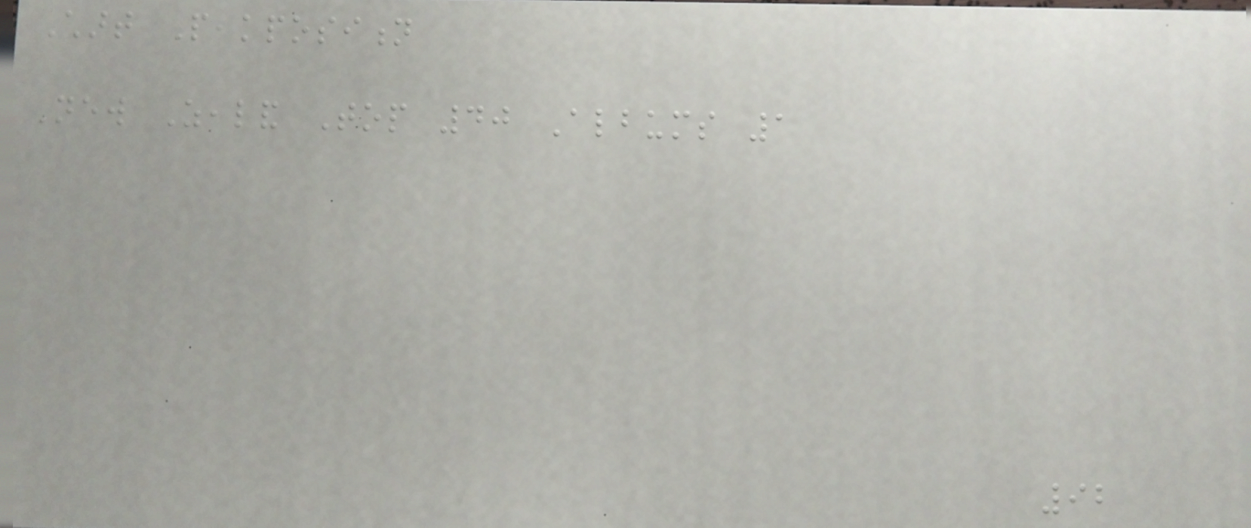Chart Peakposition
New Zealand Top 40 Albums 1
92
